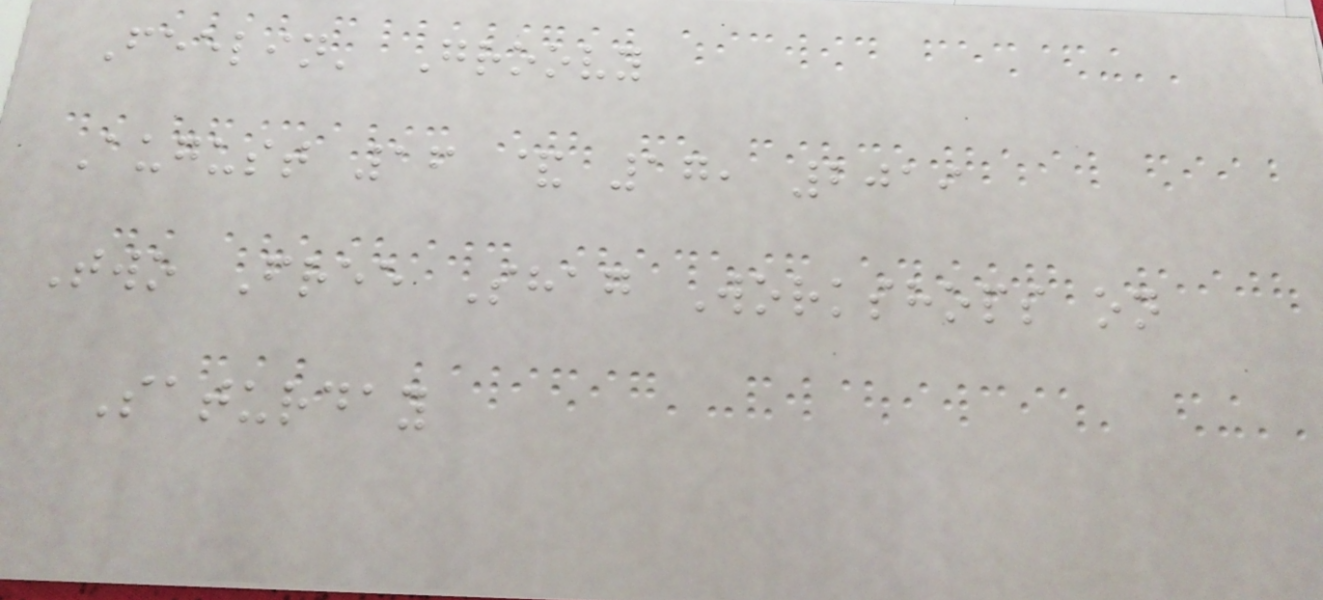Feelin' Groovy
August 16 & 17, 2019
Two Free Shag Workshops on
Saturday
